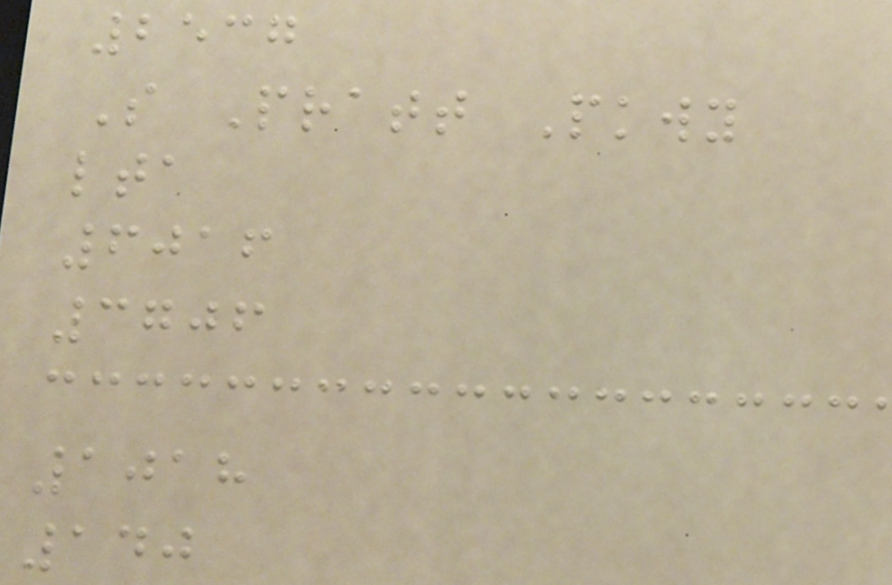2537
S Pratt Pkwy
lta
6016
3706
1018
140
